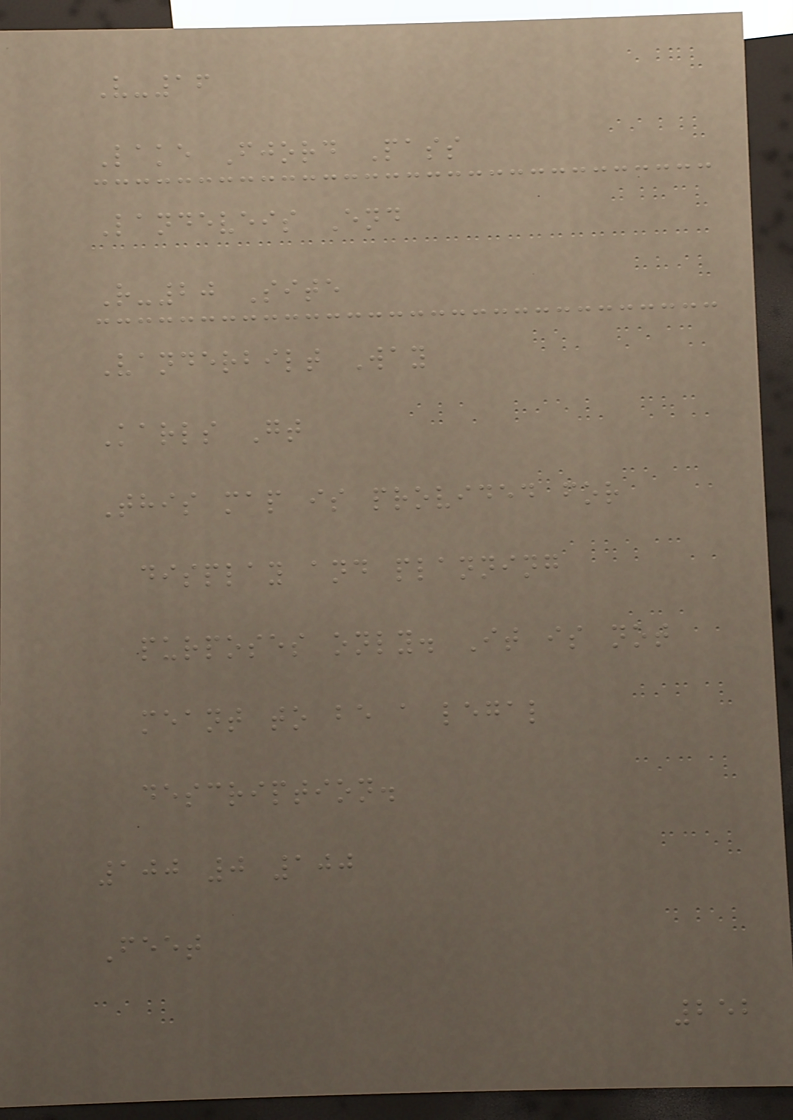V-16
Lake Fjord Pass
Landeveis End
R-20 Site
Vanderbilt Way
Karls Gt
This map is provided for
display and planning
purposes only. It is not
meant to be a legal
description.
100 0 100
Feet
252
